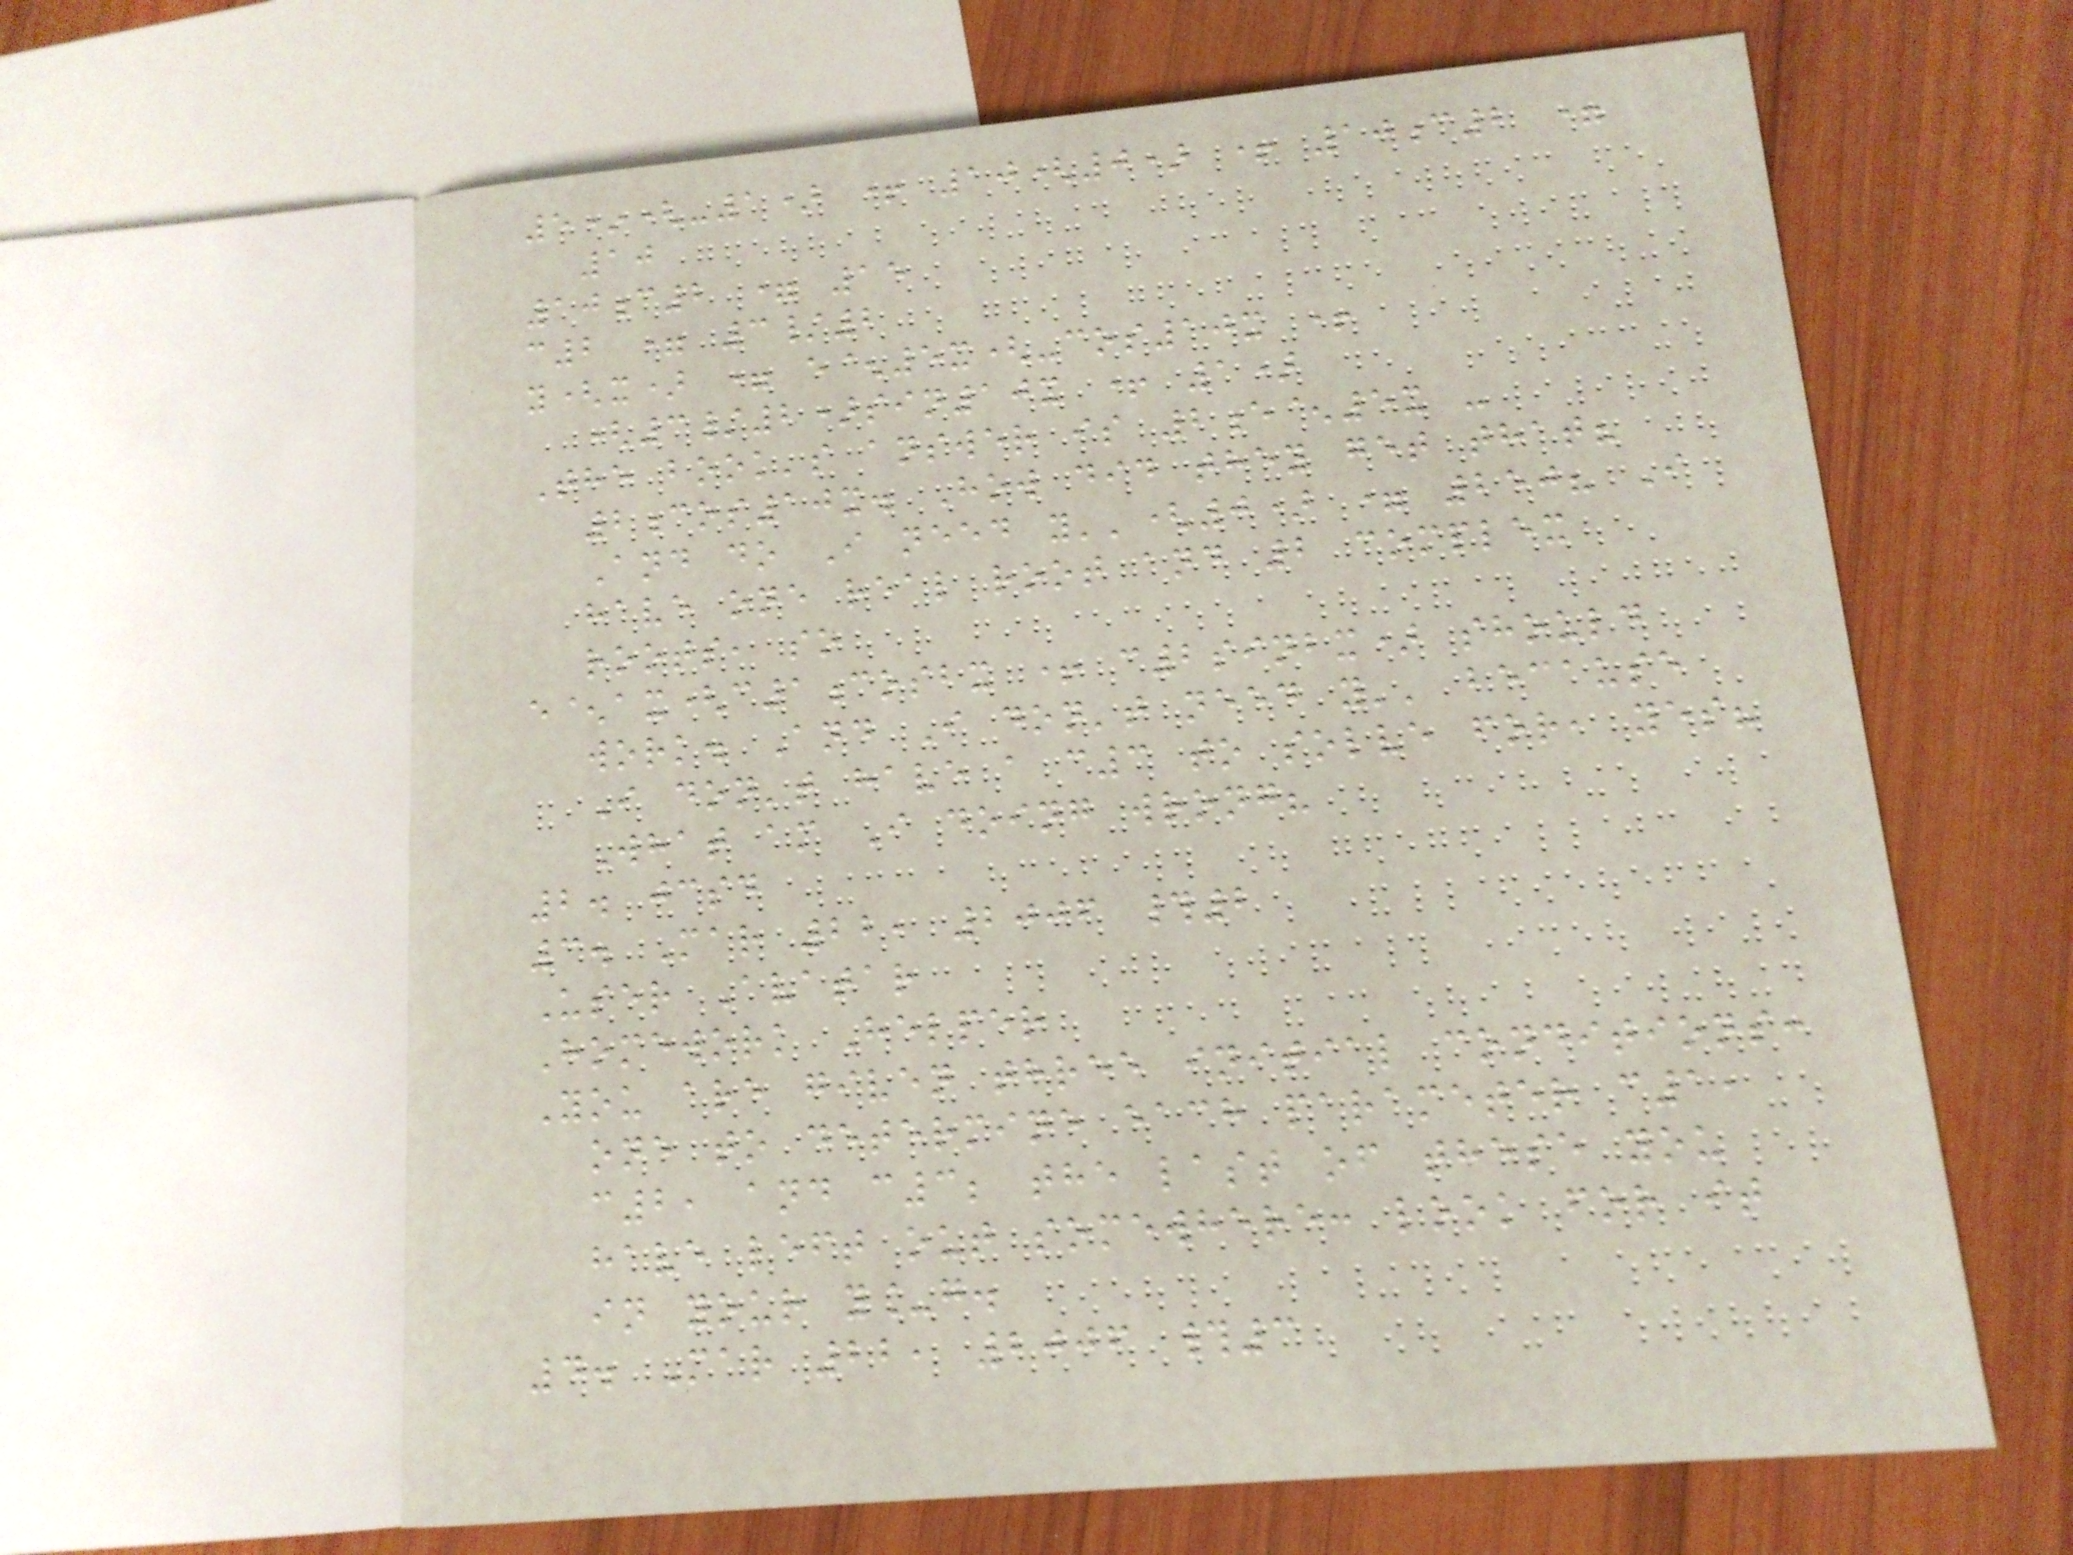5*(-1) + 10(0) + 10c2 =
10
10c2 = 15
c2 = 3/2
y(x) = e^5x(-cos10x +
(3/2)sin10x + 1)
The book's answer is 2e^5x -
2cos10x. How did they get that?
And do I need y''(0) = 250? I
have one real root and 2 complex
roots, so
e^ax(c1cosbx + c2sinbx) should
work. And I don't need y'' because
I don't have a c3 to solve for, yes?
What am I doing wrong?
2. jcsd
3. Mar 22, 2006 #2
User Avatar
Homework Helper
You are given three initial conditions:
one to determine each parameter c1,
c2, and c3; the last of these you
have left out somewhere: look for it
in your y_g.
4. Mar 22, 2006 #3
